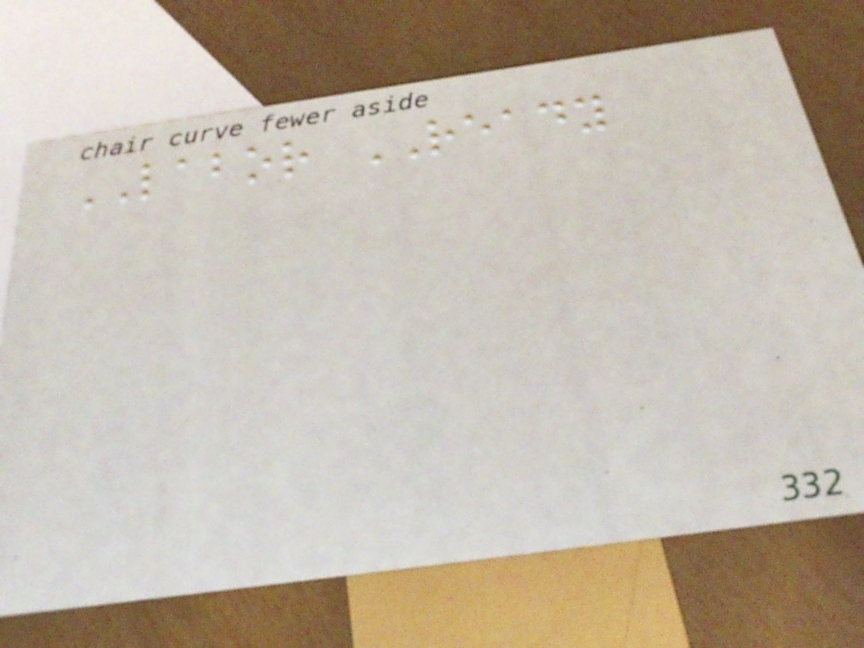LABOR READY
